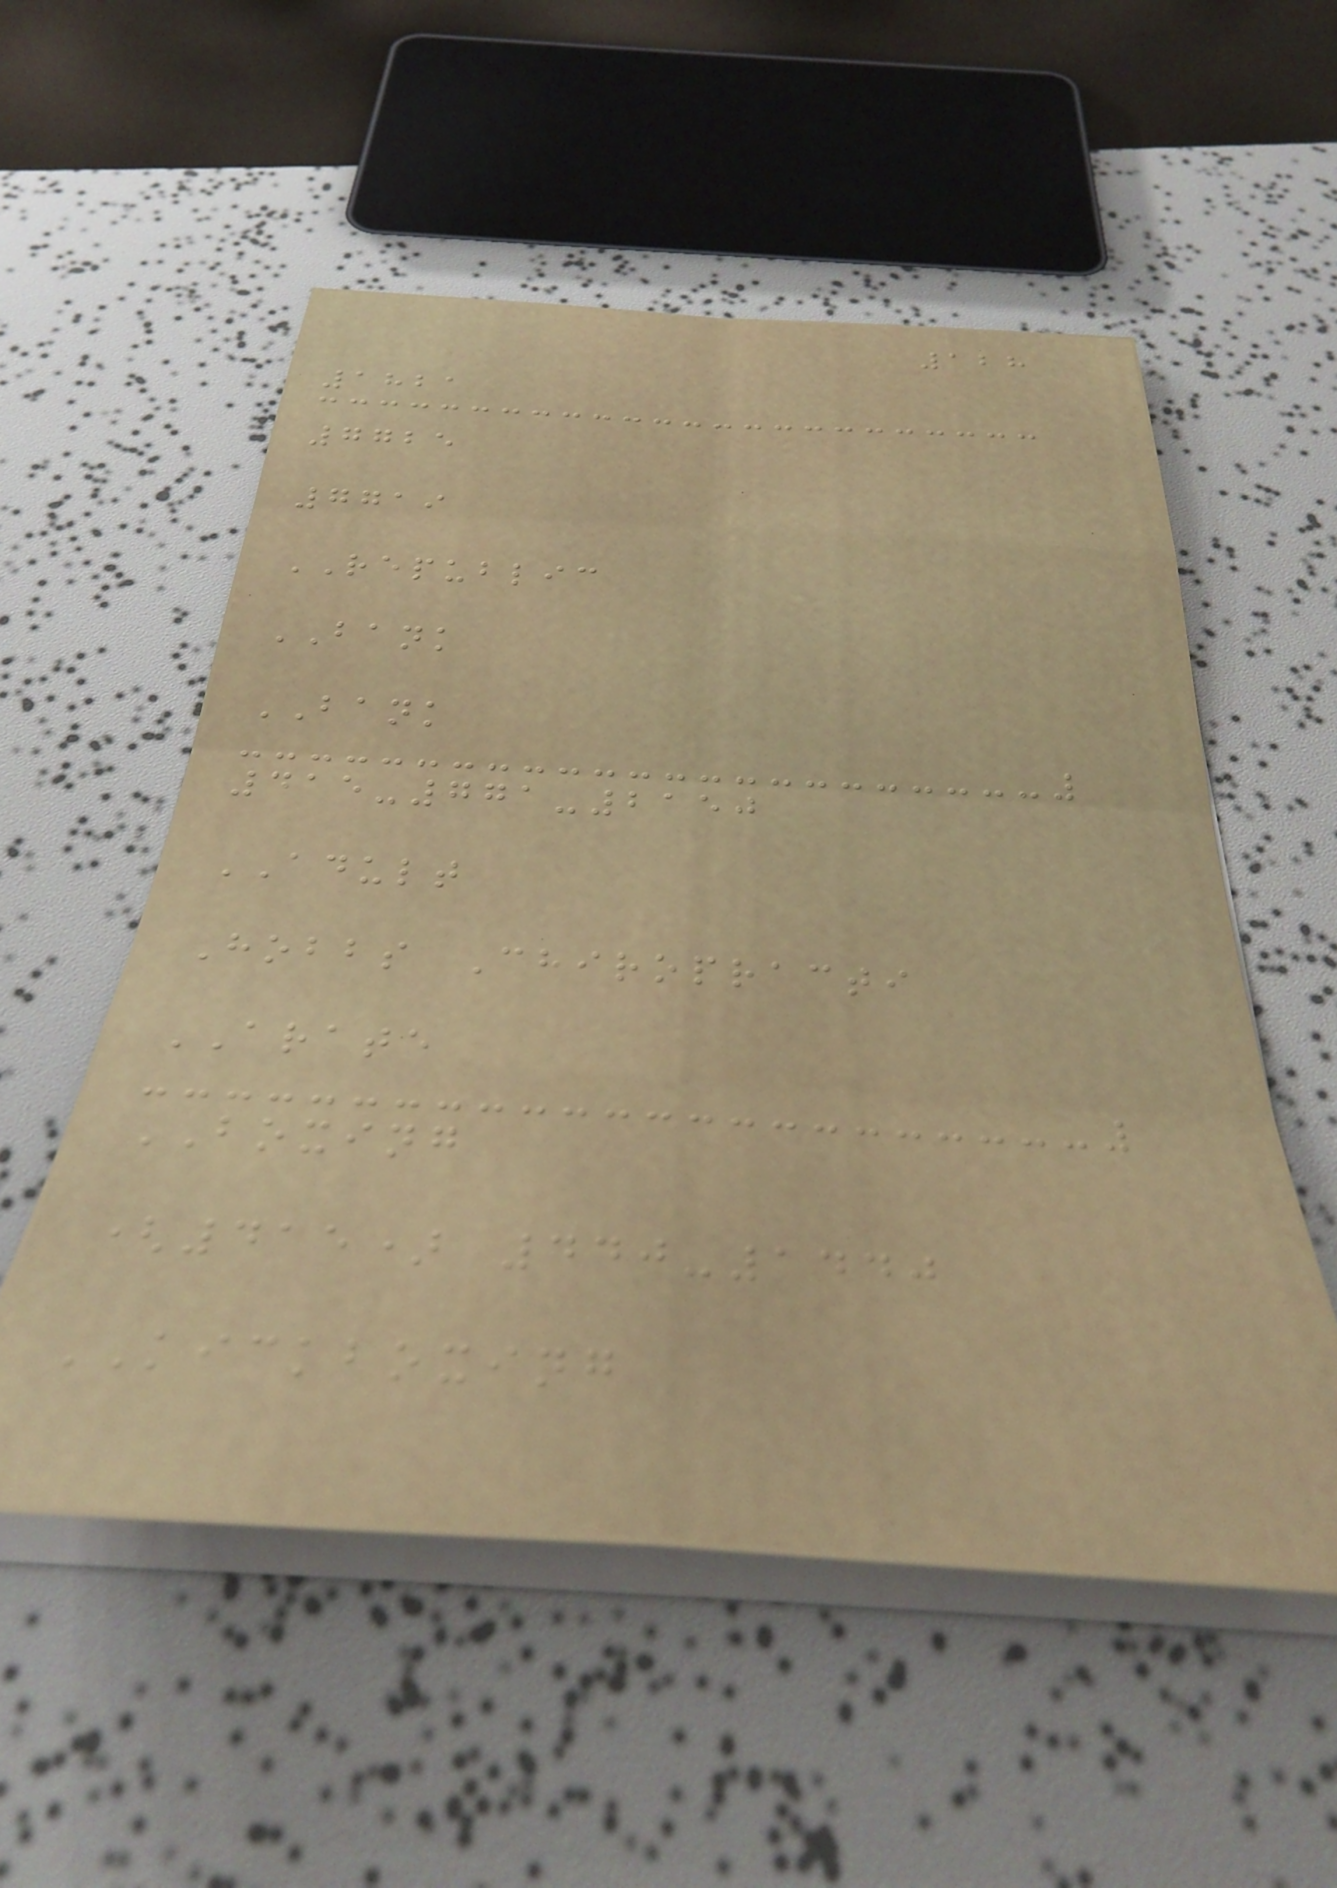128
1821
7725
7719
REPUBLIC
BANK
BANK
415-771-2150
ADULT
Hobbs Chiropracti
ARATE
BOXING
(415) 440-1440
KICKBOXING
